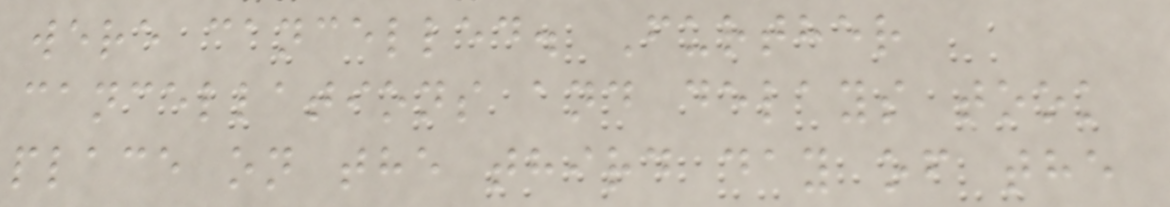were cancelled. Further
cancellations and delays took
place on the third day of the
